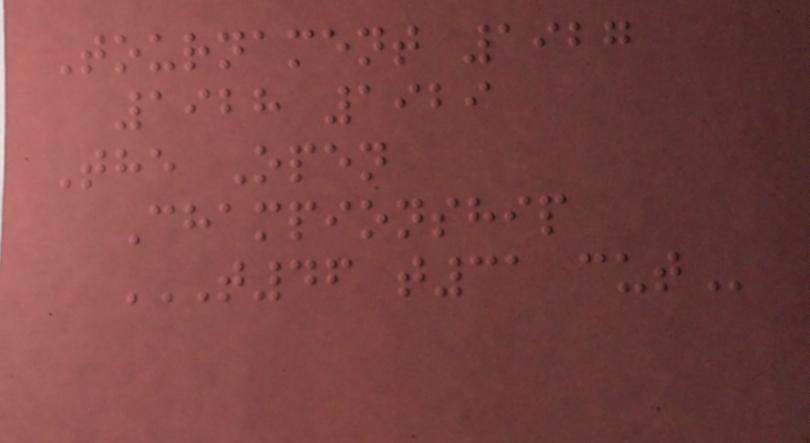Tournament 1927
1928 1929
The Open
Championship
T46 T31 CUT
